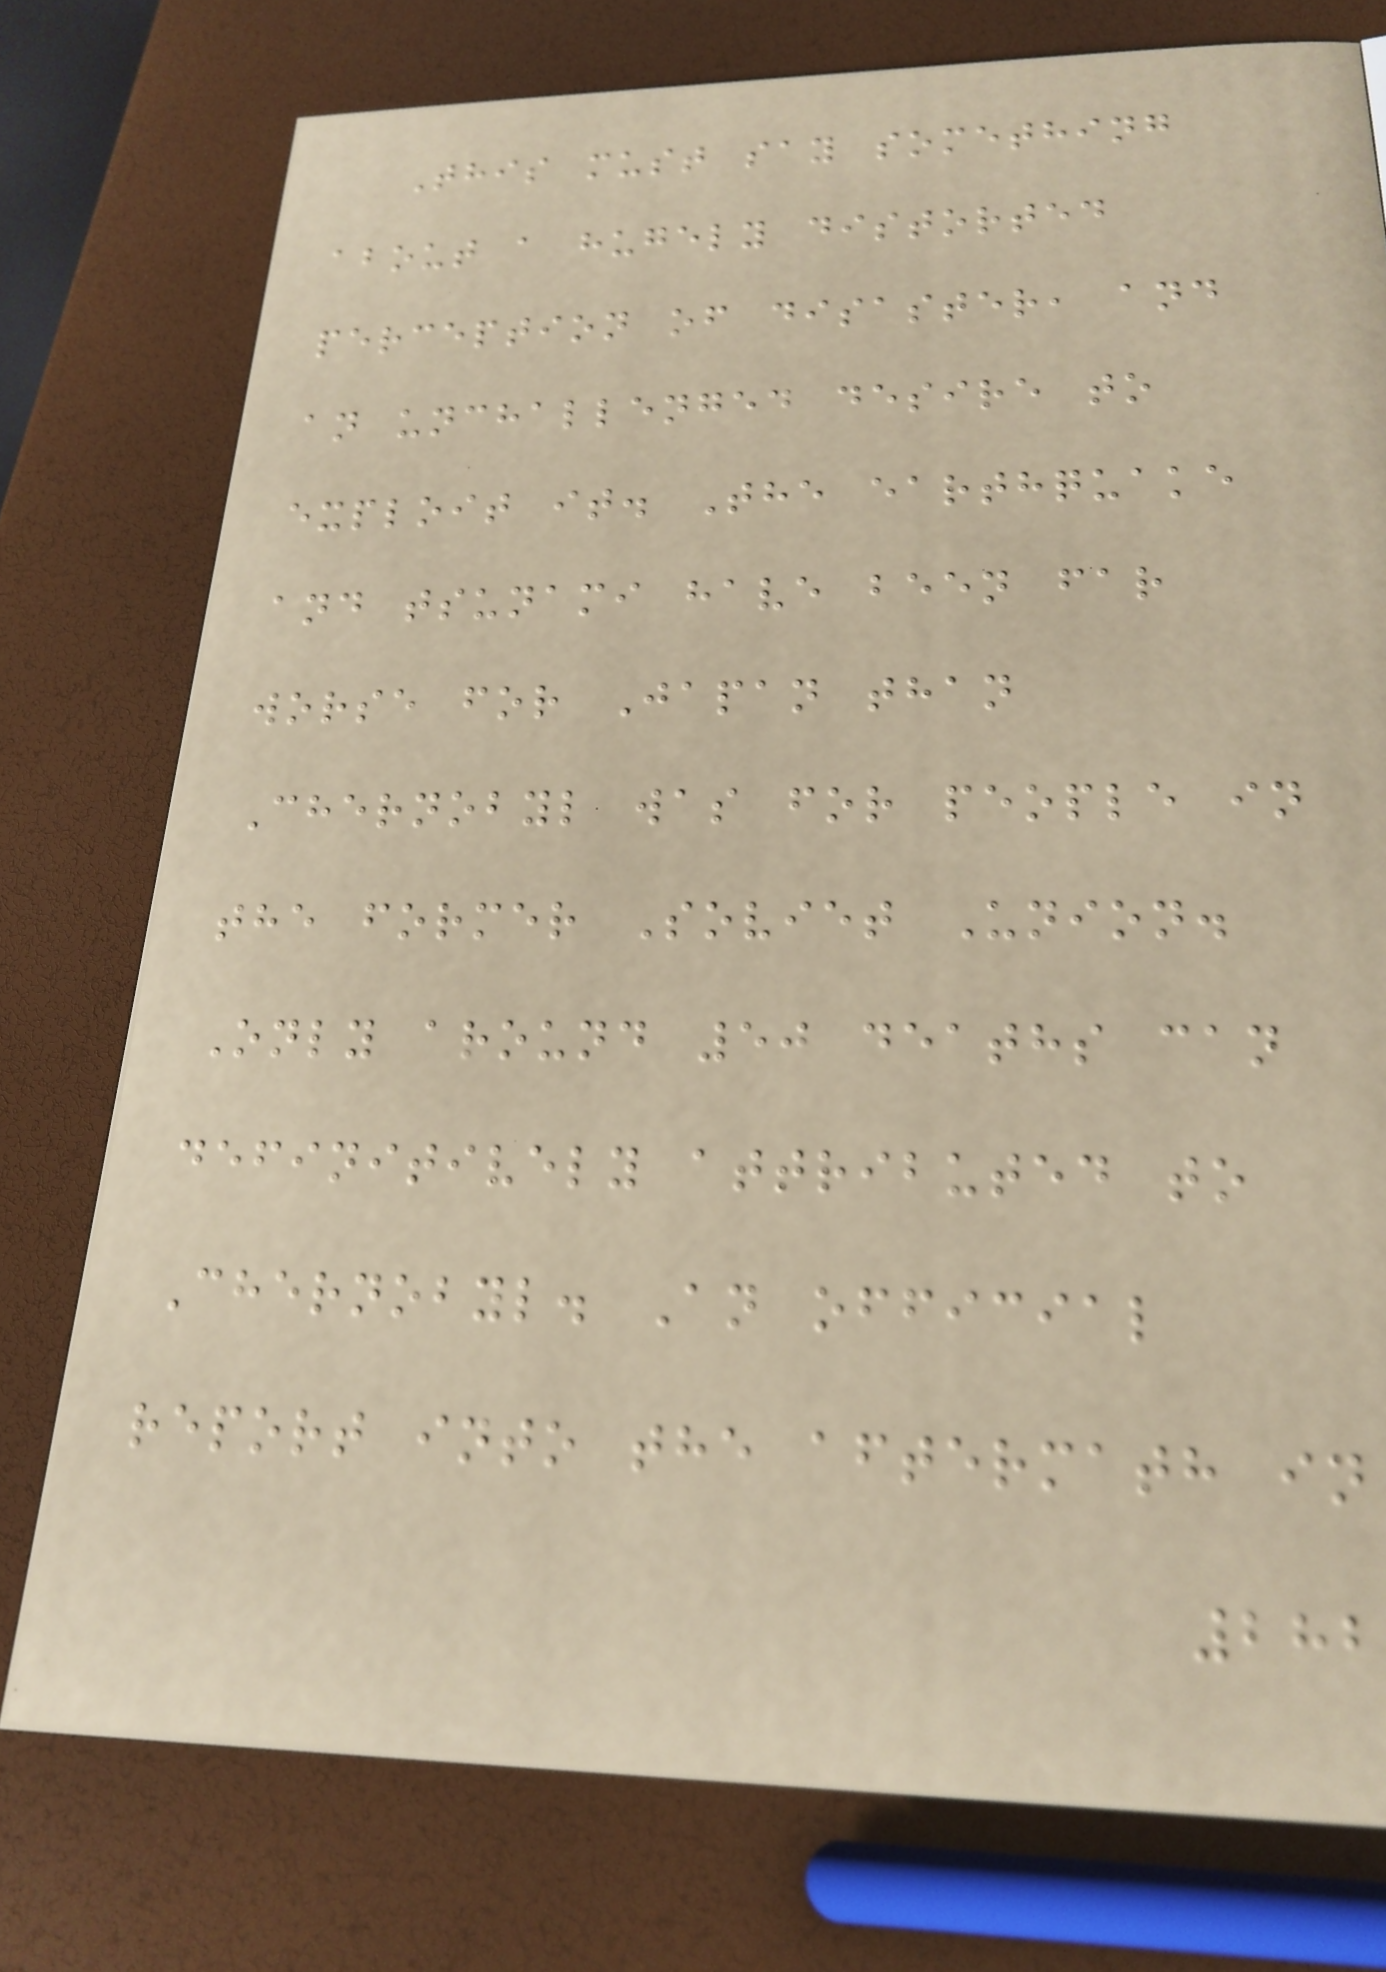This must say something
about a hugely distorted
perception of disaster, and
an unchallenged desire to
exploit it. The earthquake
and tsunami have been far
worse for Japan than
Chernobyl was for people in
the former Soviet Union.
Only around 50 deaths can
definitively attributed to
Chernobyl. An official
report into the aftermath in
282
